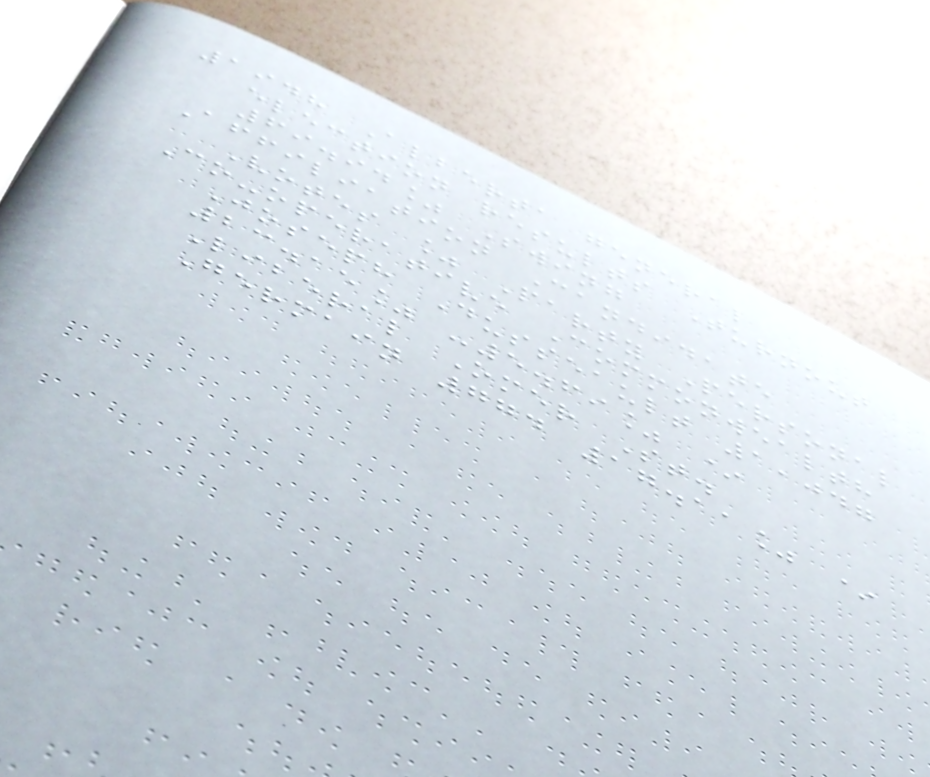1948 Alberta general
election results Turnout
69.94% Swing
Affiliation Candidate
Votes % Party Personal
Co-operative Commonwealth
Joseph Dusseault 1,047
23.15% -5.69% *
Liberal Omer St.
Germain 774 17.11% *
